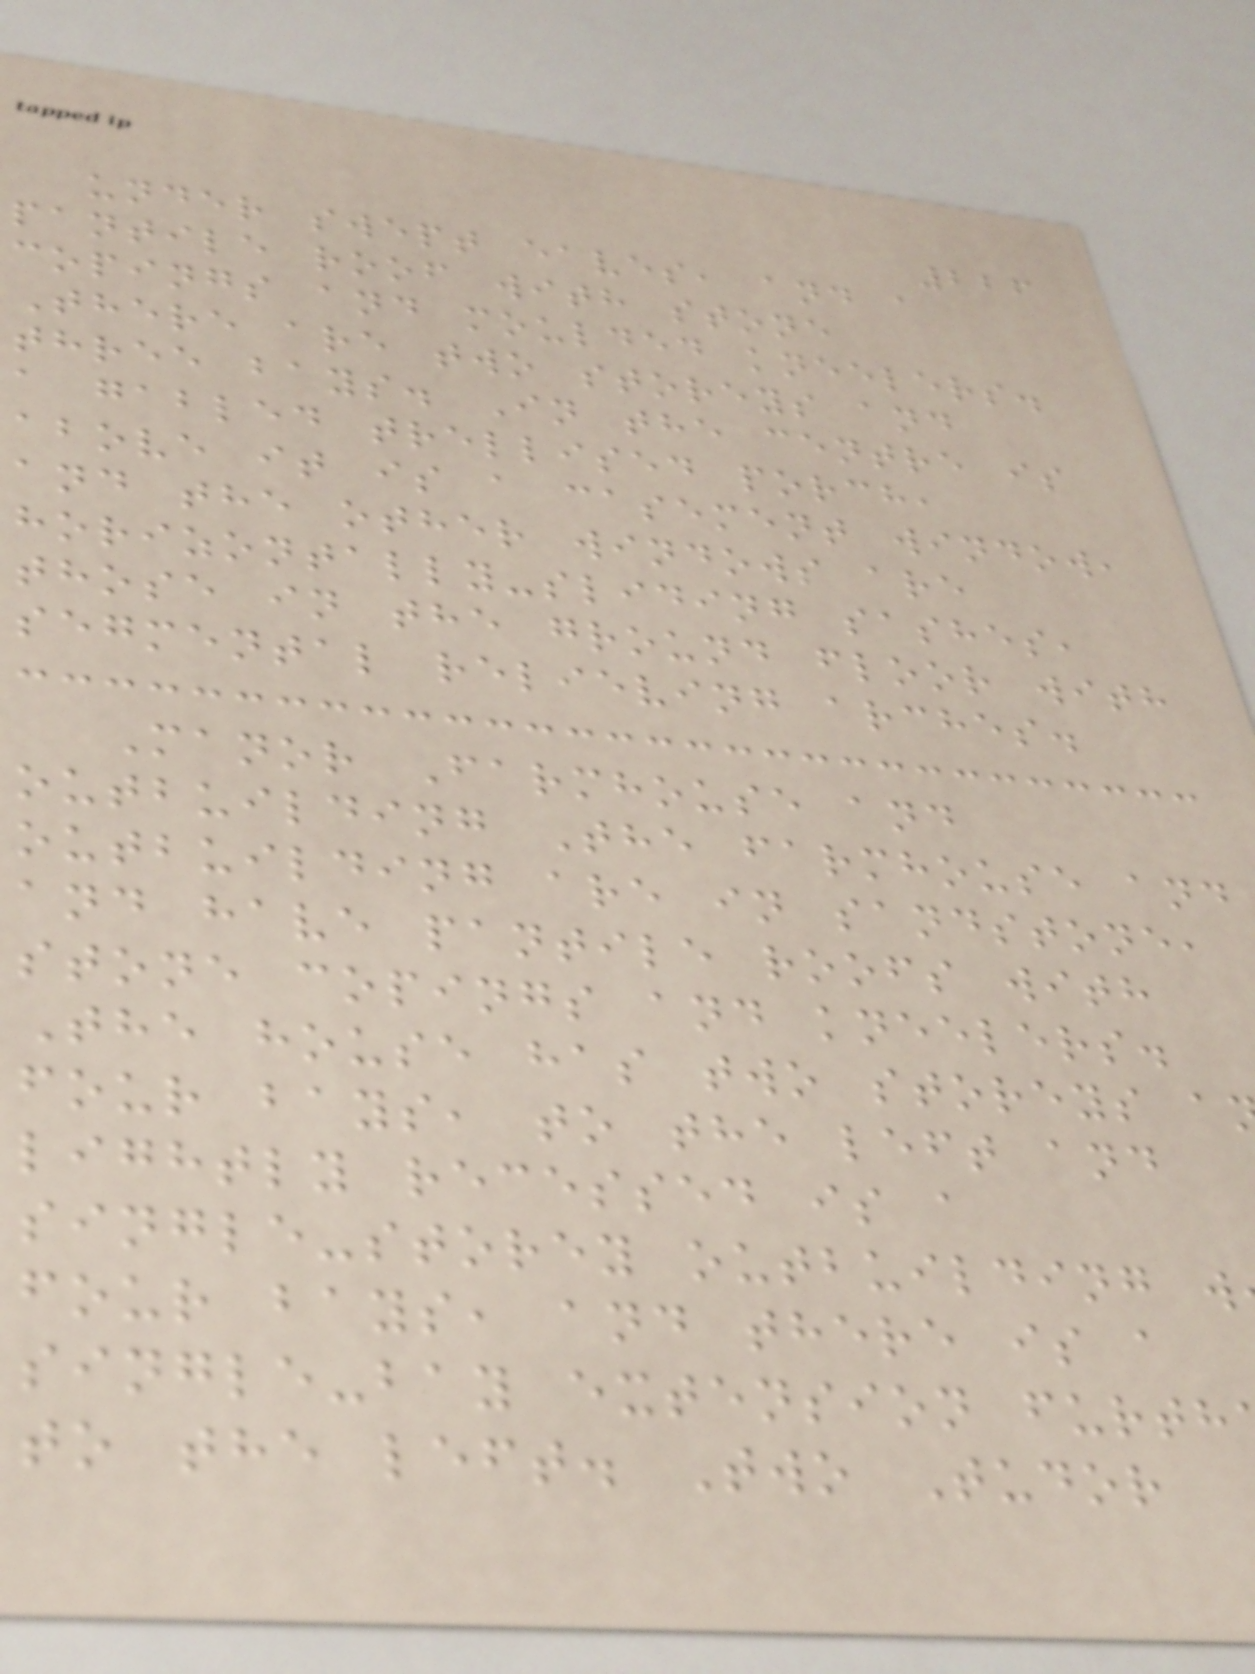226
under swept eaves, and a
pantile roof with stone
copings and moulded kneelers.
There are two storeys and
three bays. In the centre is
a gabled trellised porch,
above it is a casement window,
and the other windows are
horizontally-sliding sashes,
those in the ground floor with
segmental relieving arches.
Manor Farmhouse and
outbuilding The farmhouse and
outbuilding are in sandstone,
and have pantile roofs with
stone copings and kneelers.
The house has two storeys a
four bays, to the left and
lightly recessed is a
single-storey outbuilding w
four bays, and there is a
single-bay extension furth
to the left. Two Tudor
